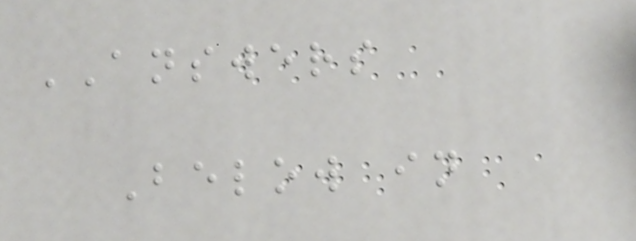ANSWERS
Below in
